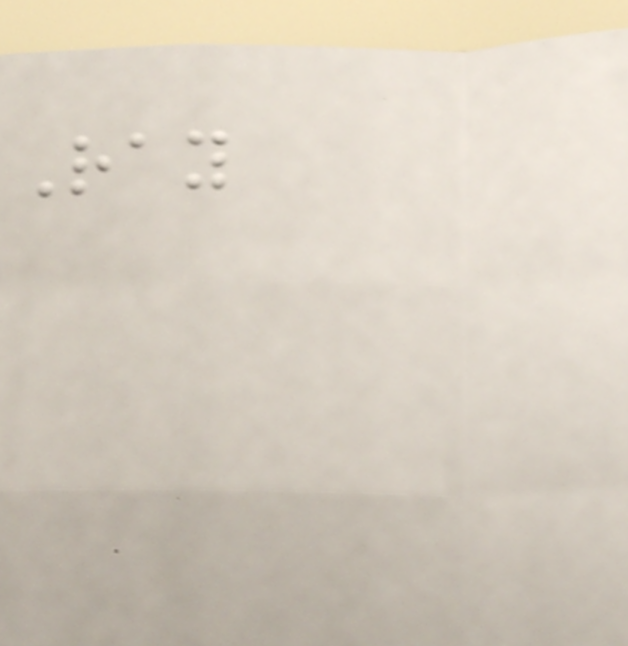Ray
